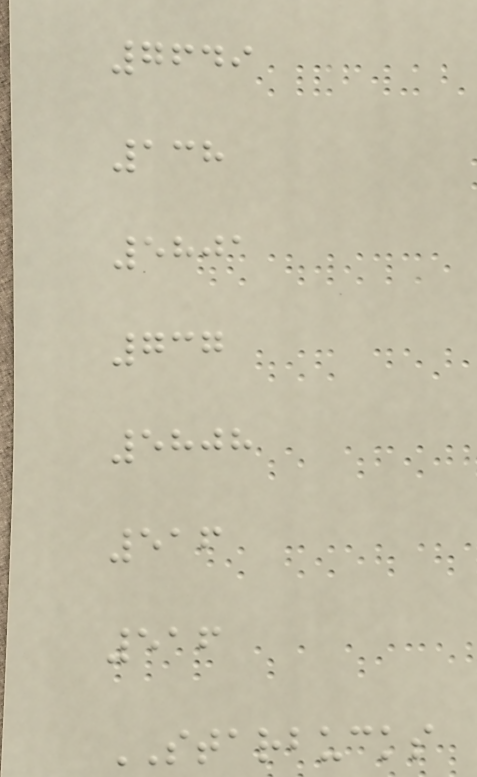7649
138
5801
737
5808
516
516
STARBUCKS
